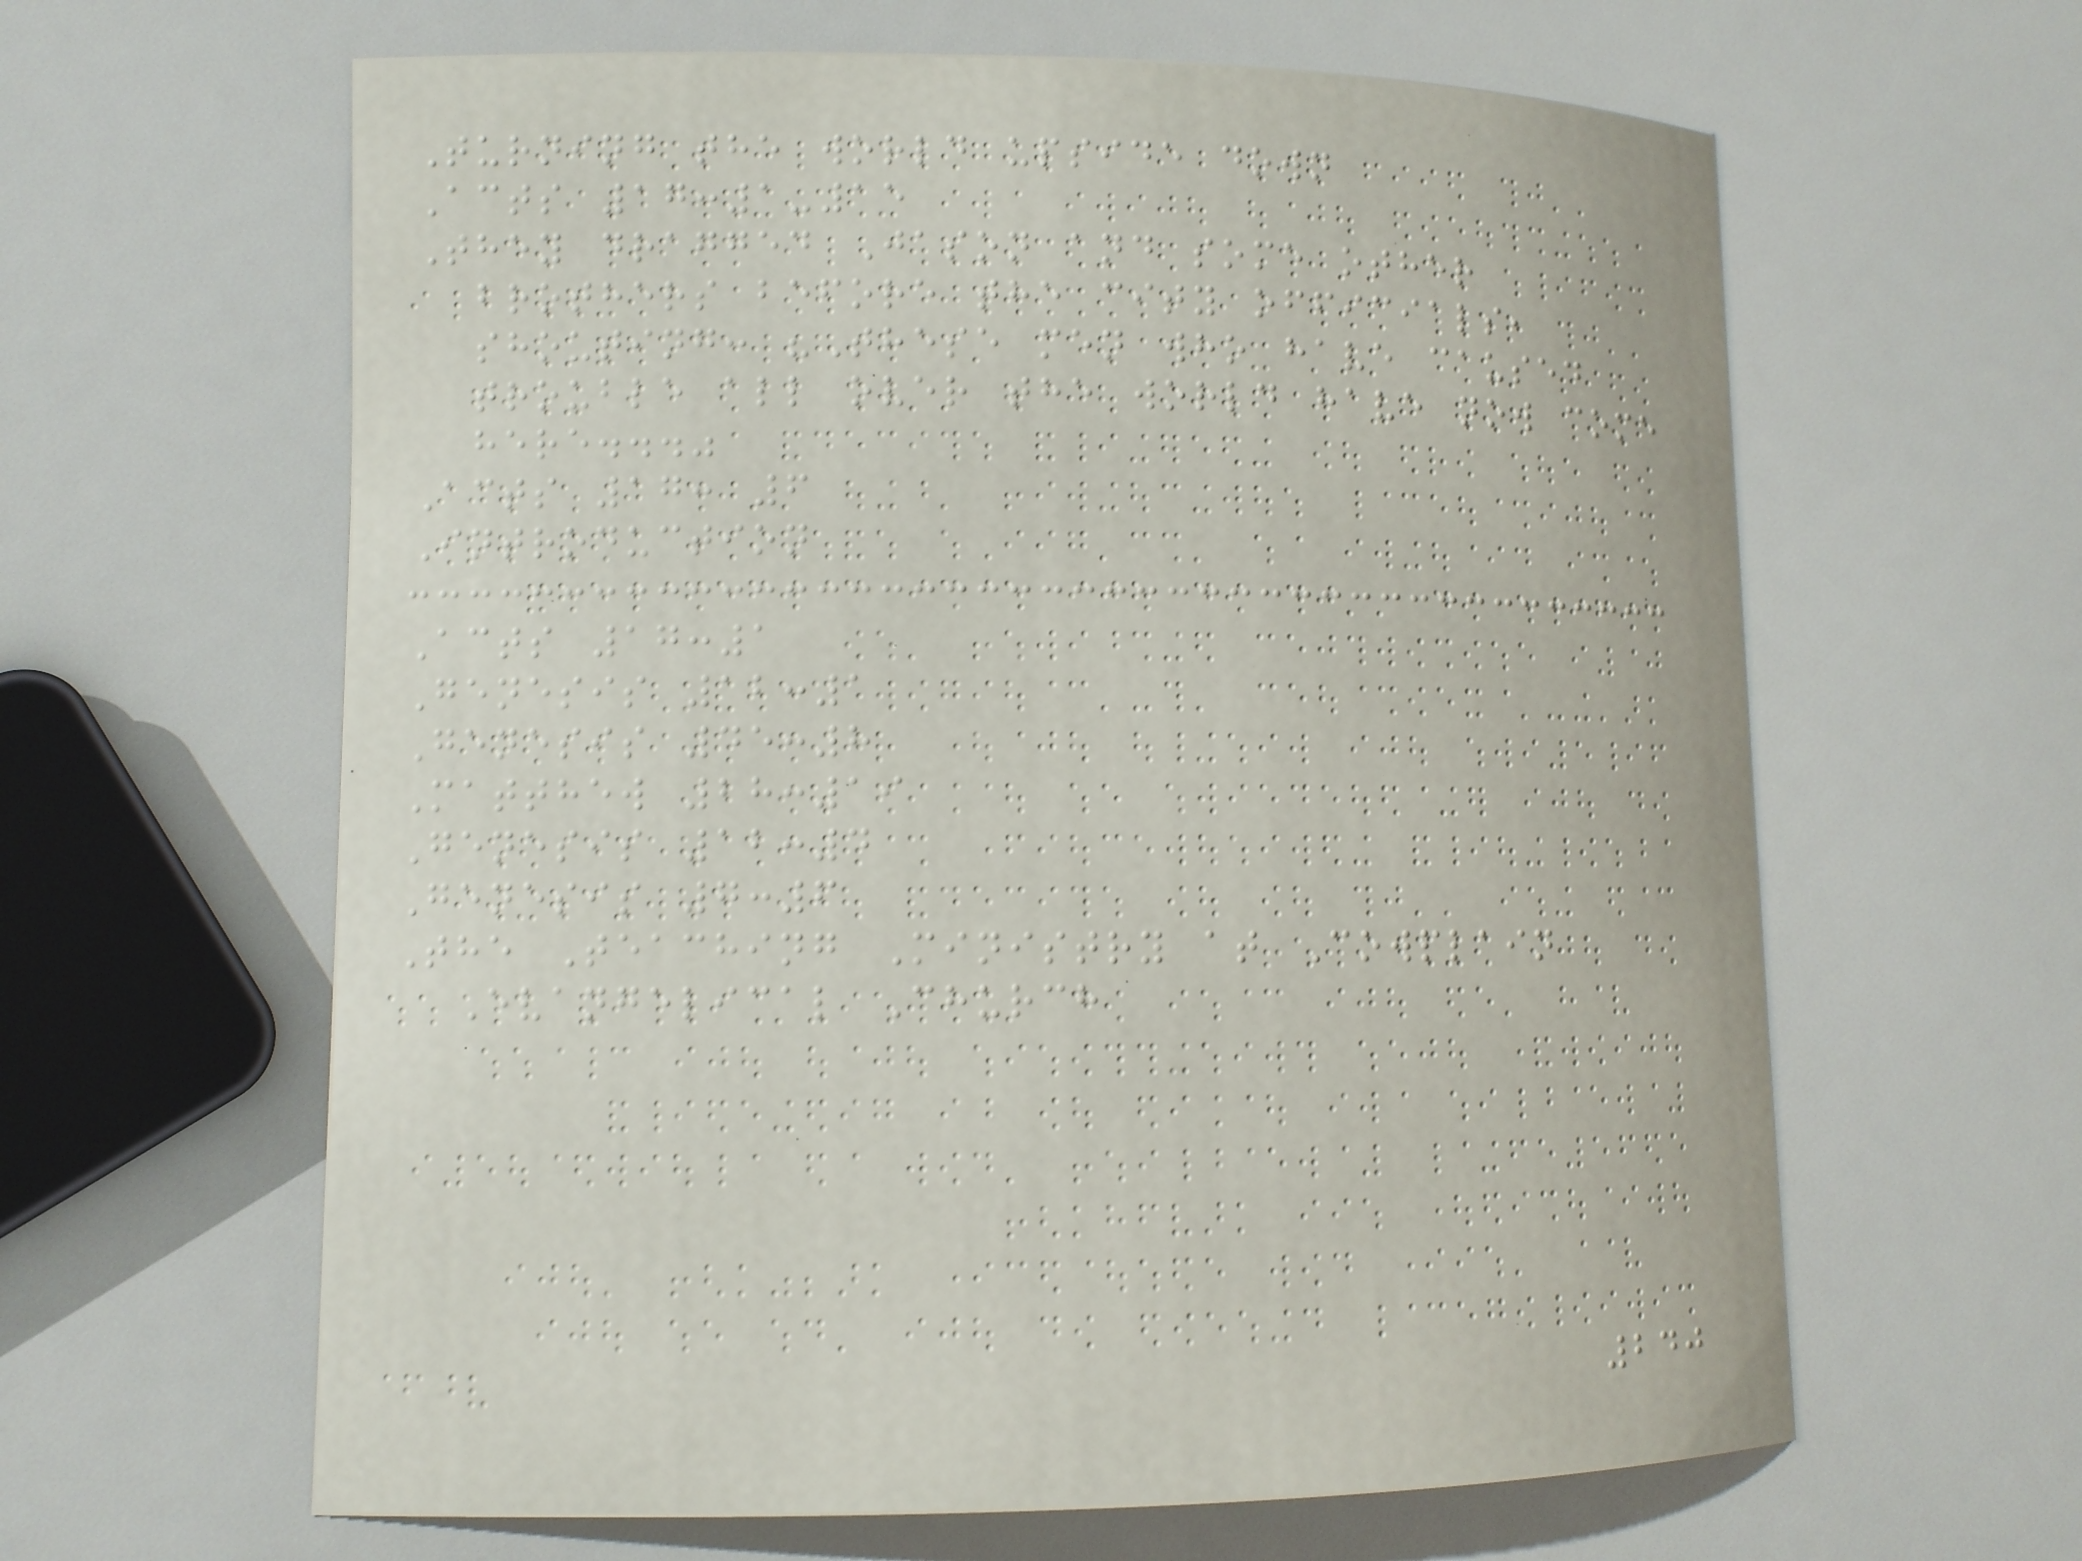Turning the world upside down
Acts 17:1-15
They dragged Jason and some other
brothers before the city officials,
shouting: "These men who have caused
trouble all over the world have now come
here..."
Acts 17: 6
Introduction
Acts 17:1
Genesis 12:1
Genesis 45:8
Matthew 28:19
Genesis 12:4
Genesis 7:6
The Teaching Ministry at Cowplain
Evangelical Church
240
